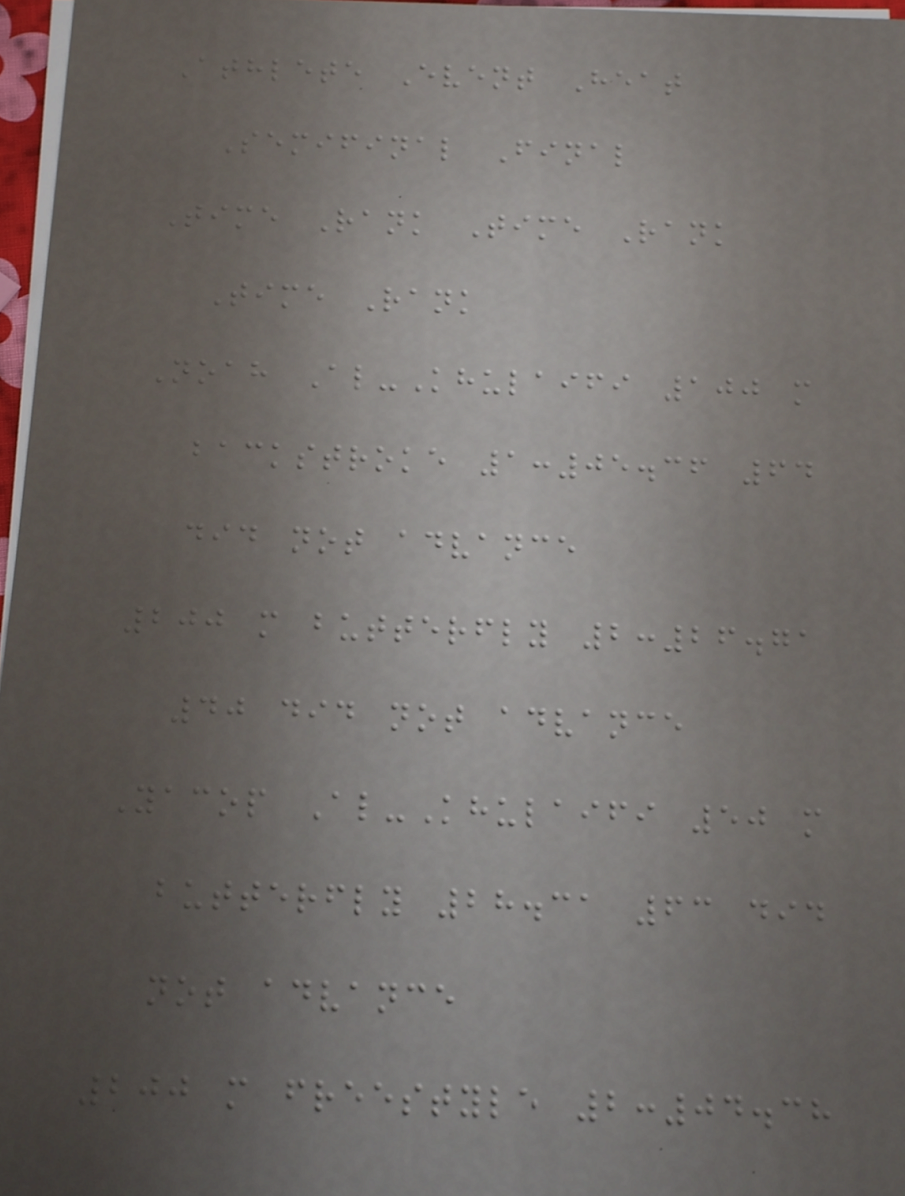Athlete Event Heat
Semifinal Final
Time Rank Time Rank
Time Rank
Noah Al-Khulaifi 100 m
backstroke 1:05.36 64
did not advance
200 m butterfly 2:26.71
40 did not advance
Yacop Al-Khulaifi 50 m
butterfly 28.31 63 did
not advance
200 m freestyle 2:04.38
